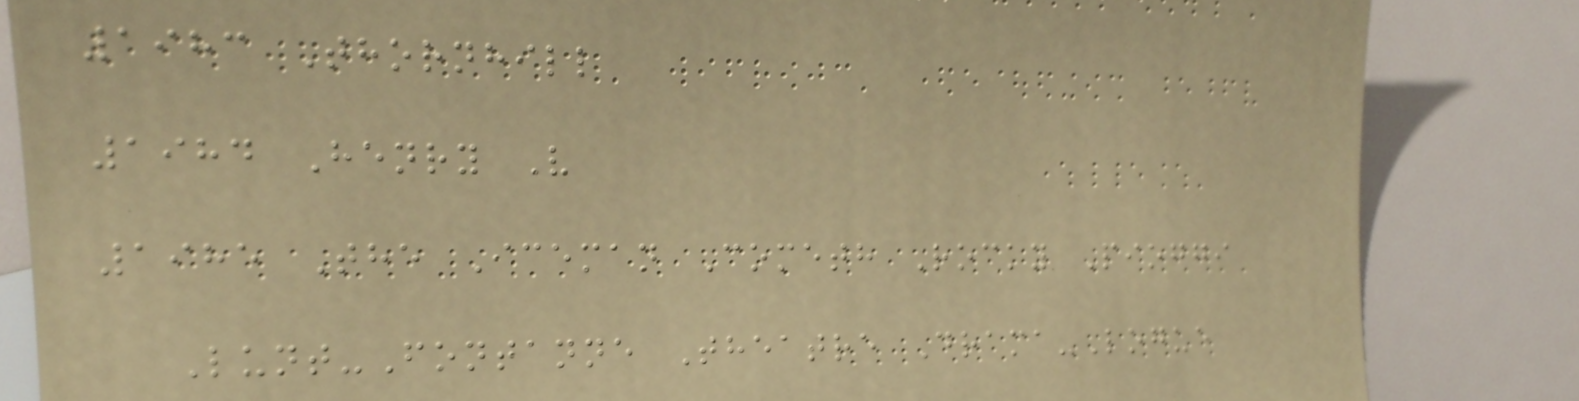1983 Thornhill
1984 Henry V
1985 The Iceman Cometh Rocky Pioggi
Lunt-Fontanne Theatre Drama-Logue
